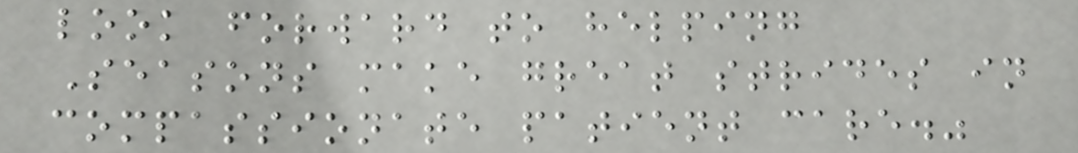look forward to helping
Seasons make great strides in
compassionate patient care."
